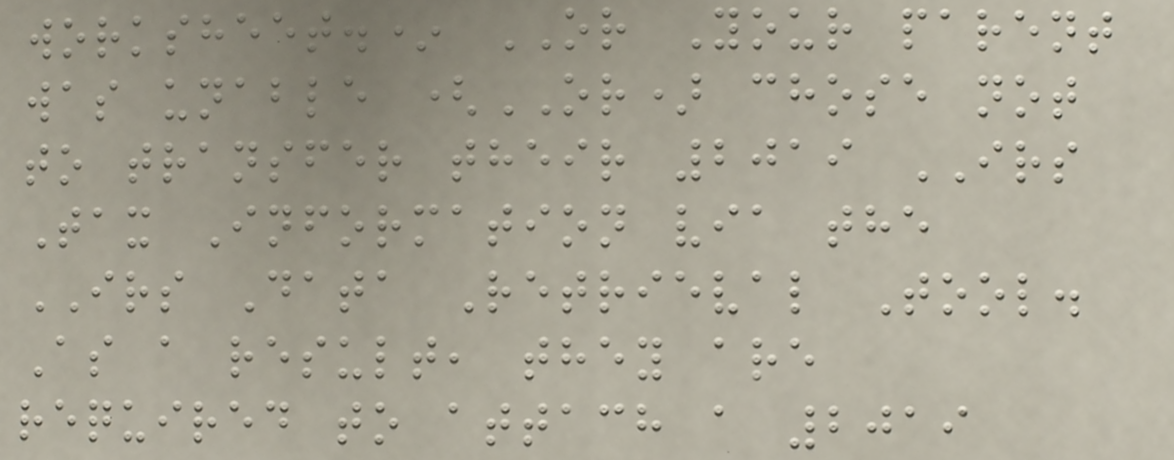worksheet.* OR Your parent
was unable (OR) chose not
to transfer their 2019 IRS
Tax Information via the
IRS Data Retrieval Tool.
As a result, they are
required to attach a 2019
